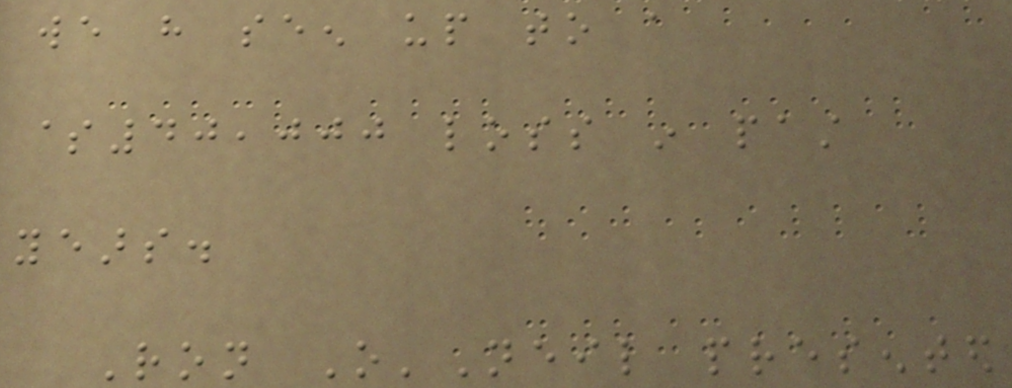we have seen up to a
$40,000 loss in past
years.
Ron O'Neil presented
